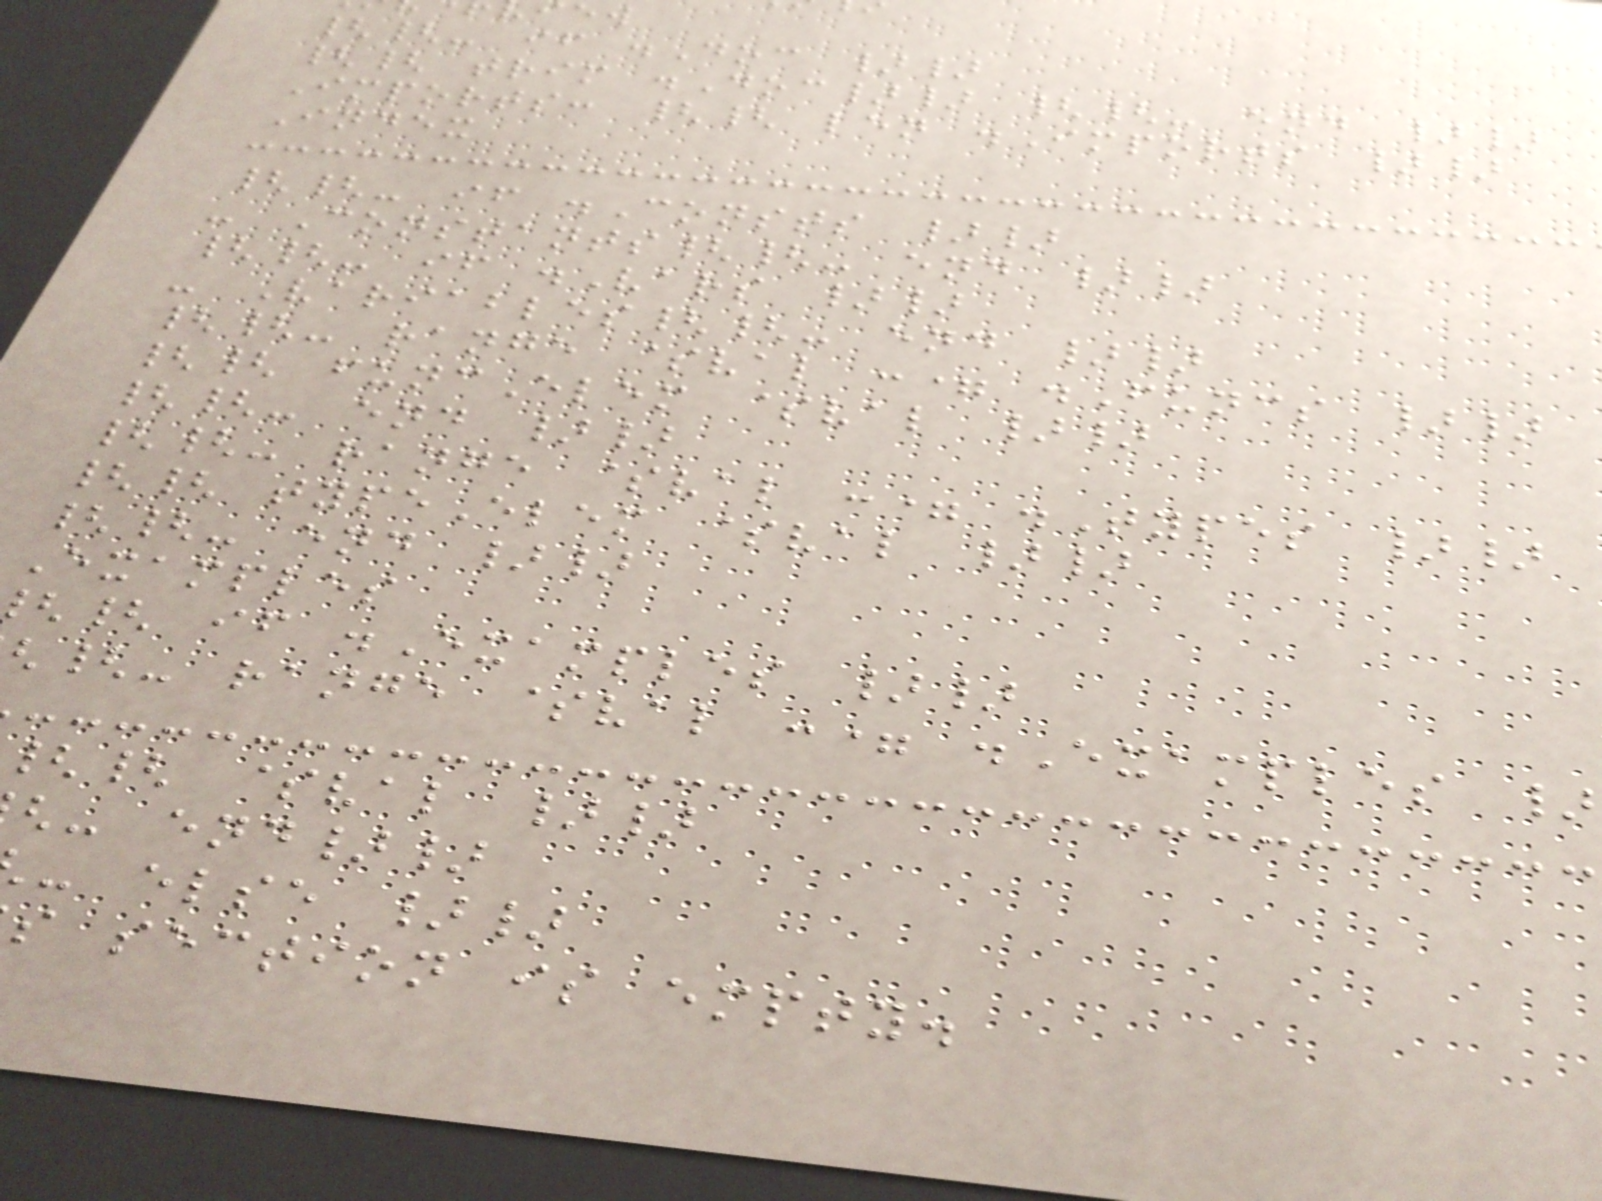{{- if .Doc }}
{{ trim .Doc}} {{- end }}
Imports: {{ len .Imports }}
Index
{{- if .Consts }}
- Constants{{- end }}
{{- if .Vars }}
- Variables{{- end }}
{{- range $val := .Funcs }}
{{ funcElem $val }}
{{- end }}
{{- range $val := .Types }}
{{ typeElem $val }}
{{- end }}
Examples
{ if .Examples }}
{- range $val := .Examples }
{ $val }}
- end}}
- else }}
s section is empty.
